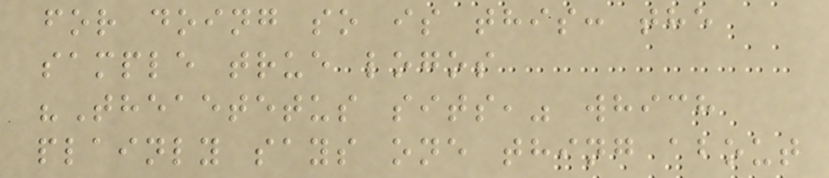for doing so is this: the
sample true logos
"Theaetetus sits," which
plainly says one thing about
